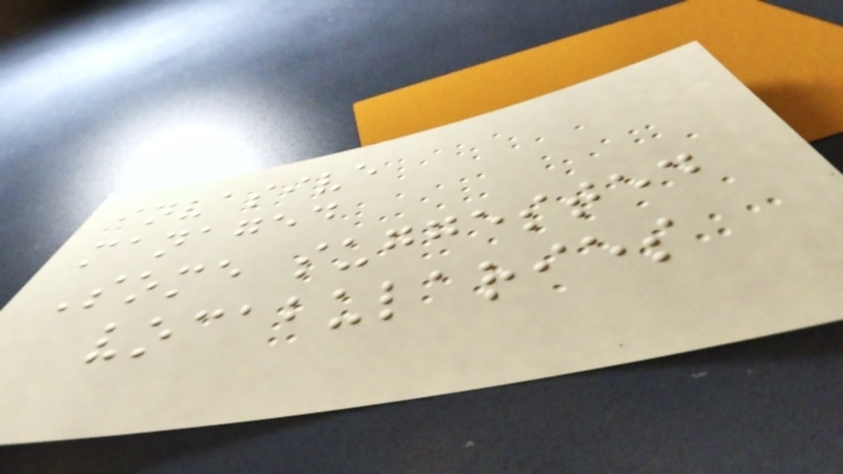invasive
managed
Some suggested
vocabularies
